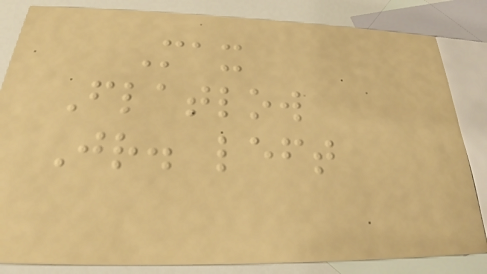Max
Flatlow
Jr. left
